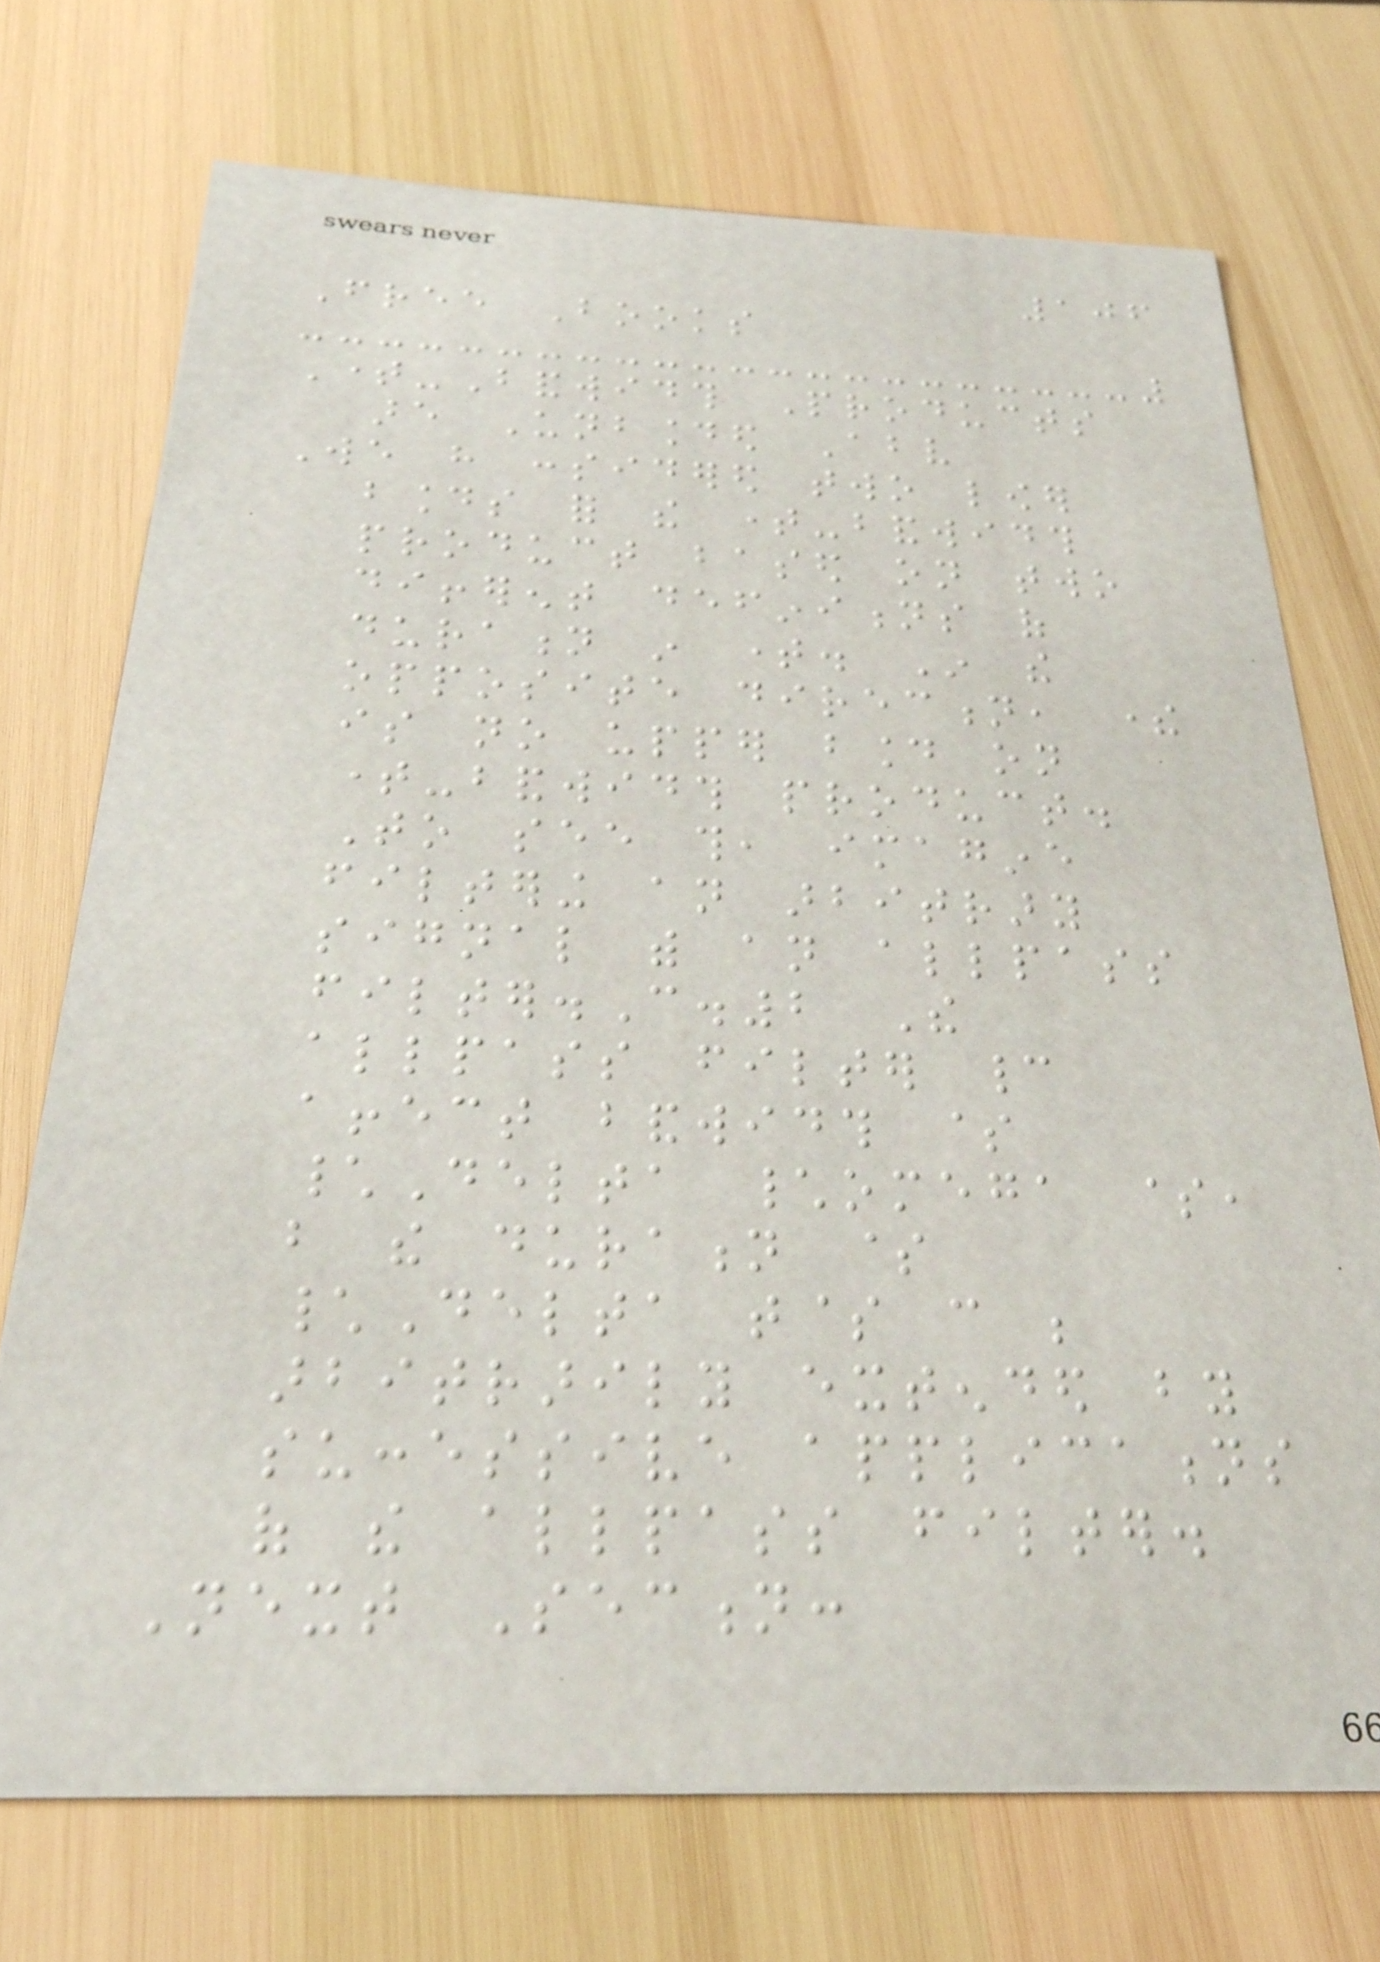106
Free Books
Time-Bandwidth Products
are Unbounded Above
We have considered two lower
bounds for the time-bandwidth
product based on two
different definitions of
duration in time. In the
opposite direction, there
is no upper bound on
time-bandwidth product.
To see this, imagine
filtering an arbitrary
signal with an allpass
filter.C.2 The
allpass filter cannot
affect bandwidth $
\Delta \omega $,
but the duration $
\Delta t$ can be
arbitrarily extended by
successive applications
of the allpass filter.
Next Section:
